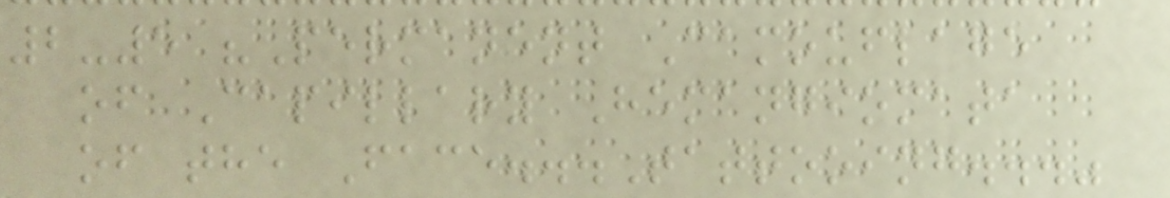2-5 "Permanent Camouflage
of Capillary Hemangiomata
of the Face...Tattooing..."
